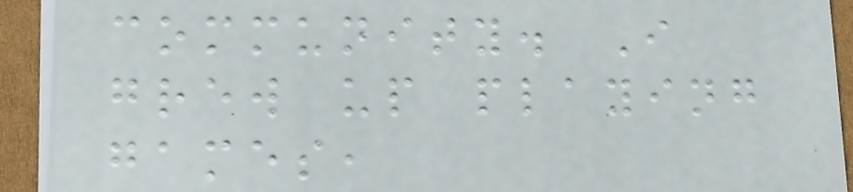community. I
grew up playing
games,
